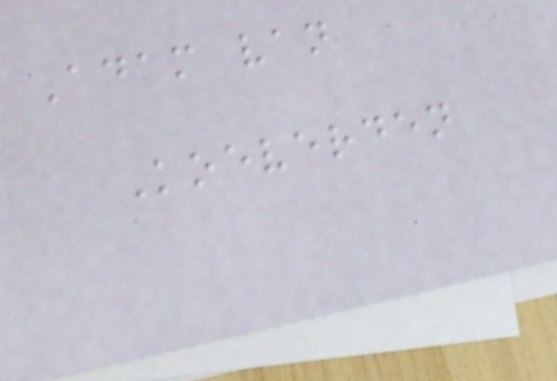Adam van
Koeverden
